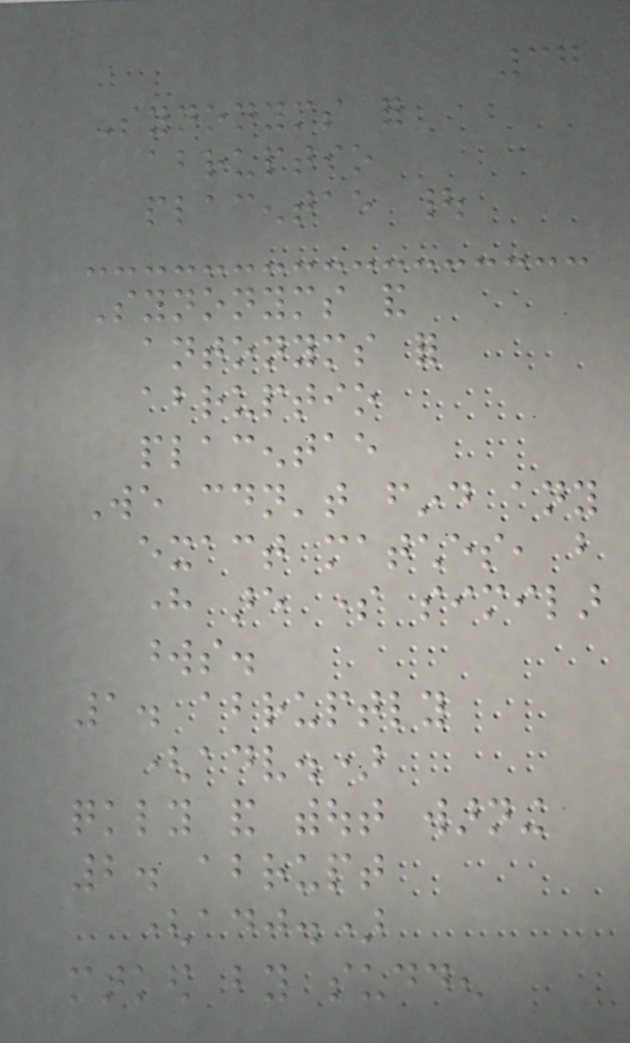37
Synonyms for
abruptio
placentae |
Synonyms and
antonyms for
abruptio
placentae
We couldn't find any
exact matches, but
here are some similar
words.
1. abruptly
(adv.)
quickly and without warning
2. abrupt
(adj.)
marked by sudden
